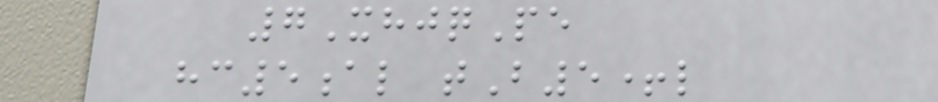7XhjqPe
hc5al tB5+l
